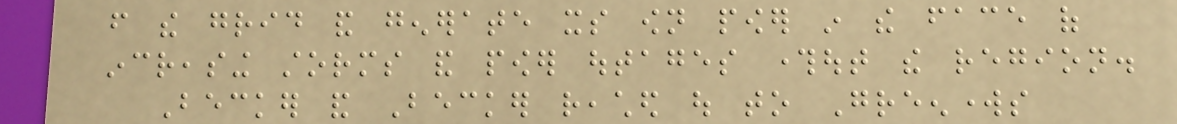from the grid and generate its own power in the face of
increasing storms and power outages throughout the region.
Becker and Becker reached out to Greenworks
